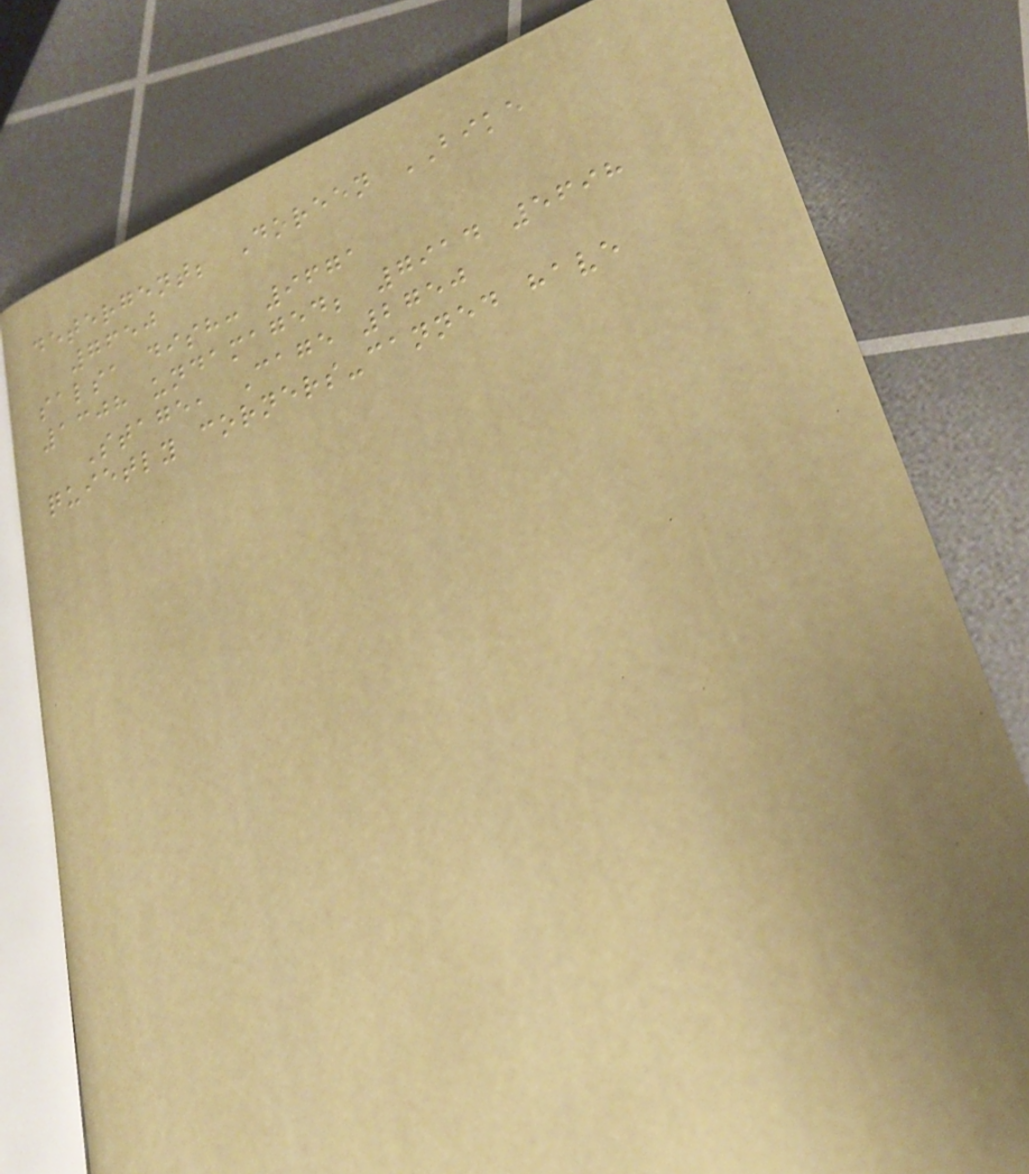detergent; Doreen BIKE
7650
salsa dish: 9671
1308 undamaged; 7914 5698
Stage, Cage 2750
quietly corners-canned have
